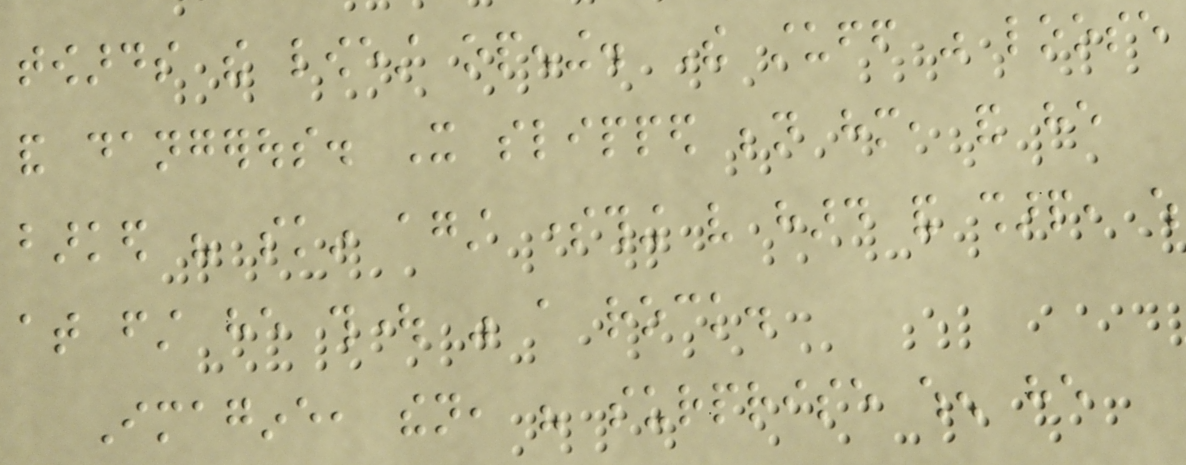towards the lowest opening. The stuff was loose
and dangerous. It slipped beneath him, and he
barked his skin against something very hard and sharp, which
at first he thought was a rock.
Imagine, then, his surprise when he
